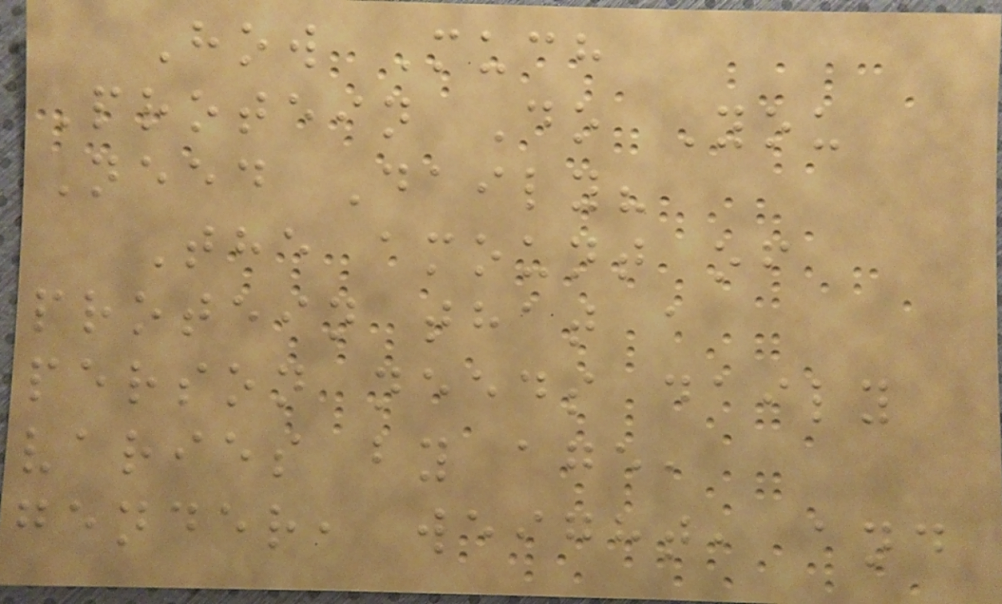How Much
Protein Do You
Need Daily?
The amount of
protein that a
person needs daily
varies by age,
gender, weight, and
